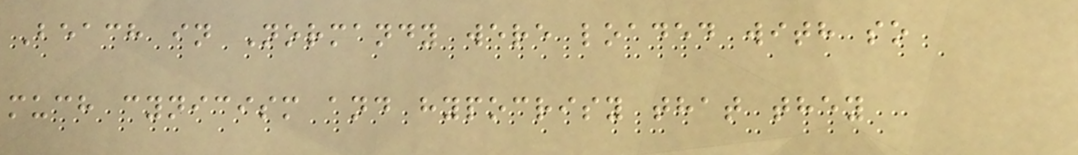Beach in Normandy were loaded with so
much cynicism and hypocrisy that they
